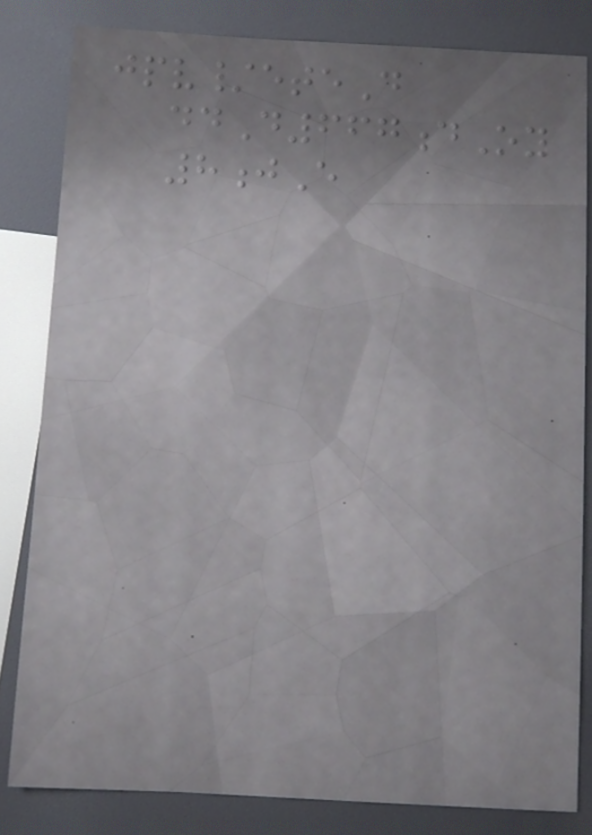jpv/eteD
ddD667dOy
8jE
